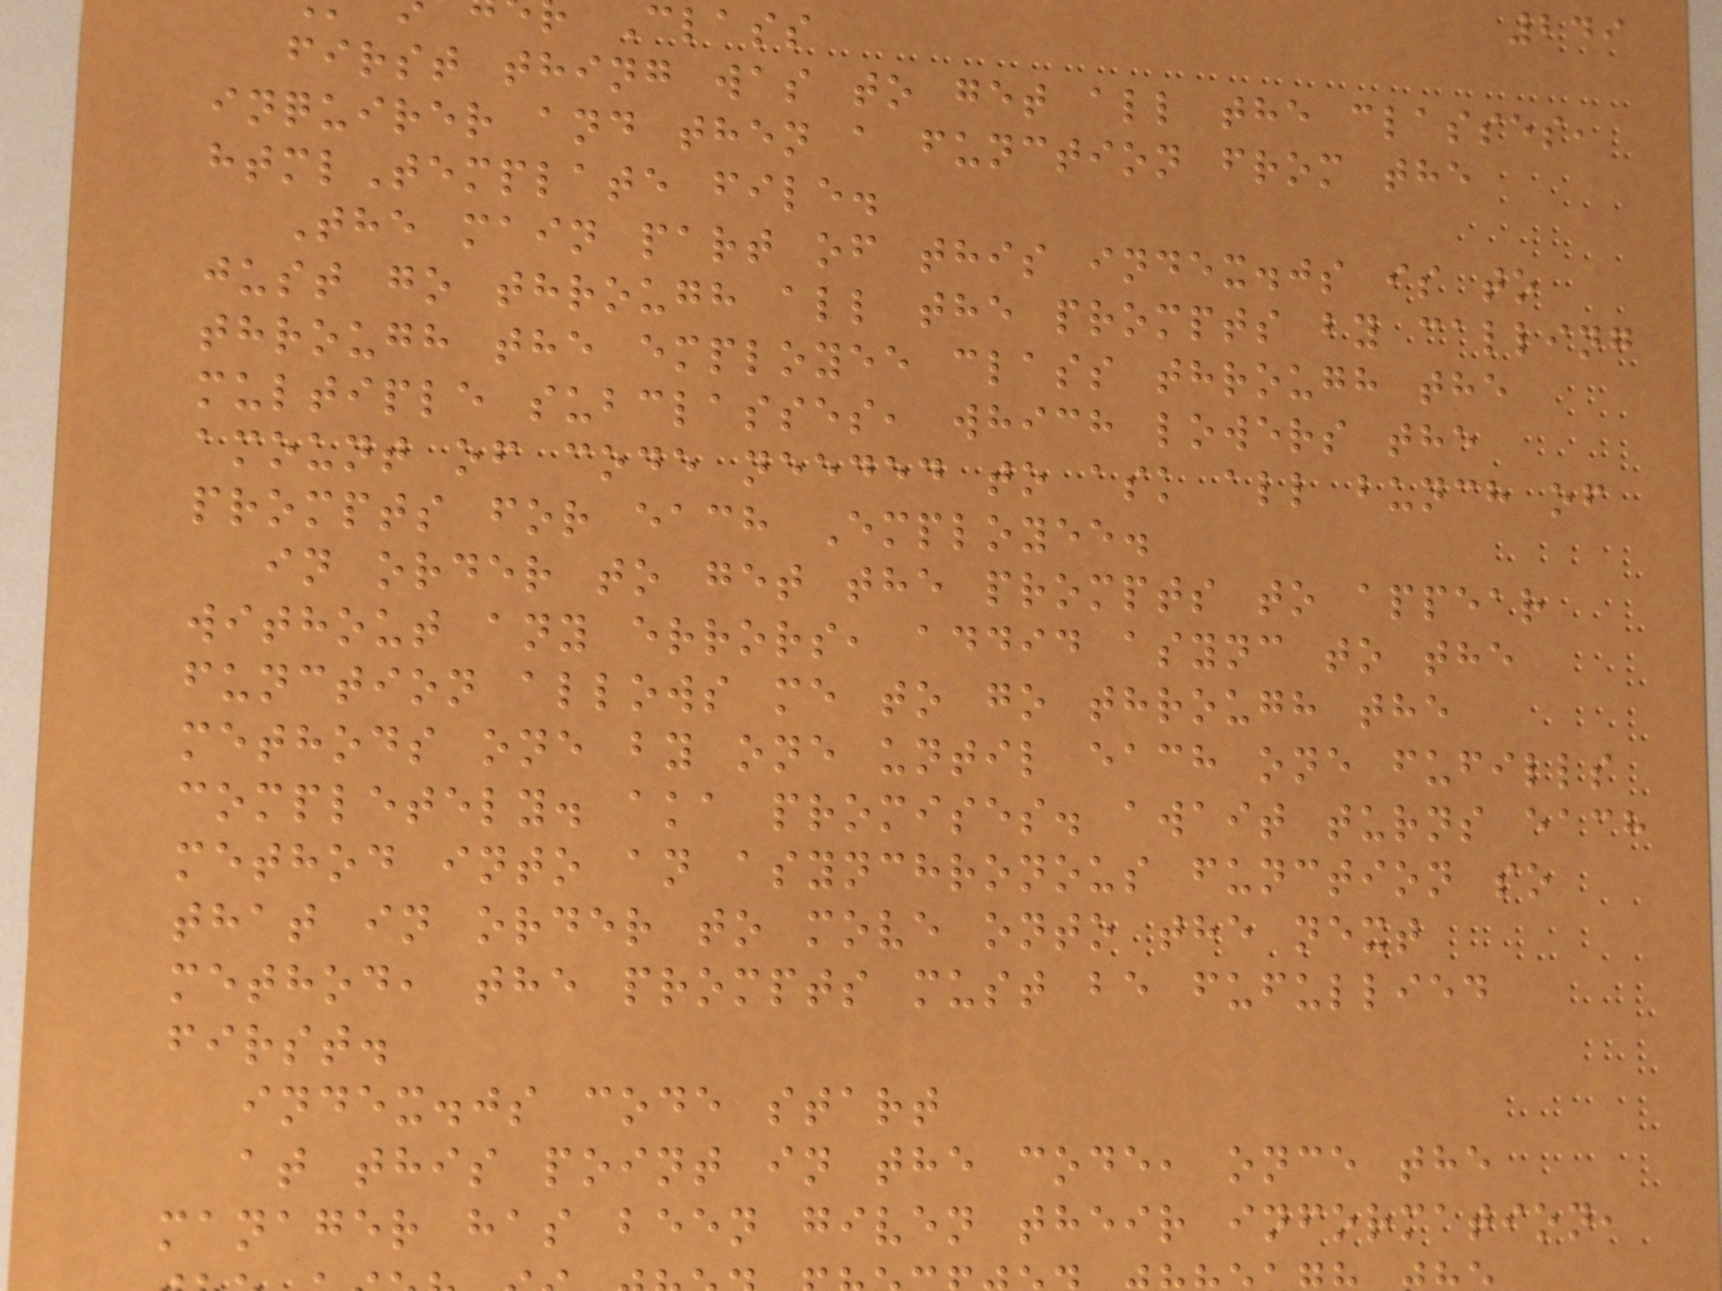249
Class
first thing was to get all the classes,
inquirer and then a function from the
htmlTemplate file.
The main part of this index.js is to
just go through all the prompts by calling
through the employee class through the
multiple subclasses, which lowers the
amount of code needed to ask all bunch of
prompts for each Employee.
in order to get the prompts to appear
without any errors, addid async to the
function allows me to go through the
methods one by one until each one fufills
completely. aka promises. await turns each
method into an asynchronous function so
that in order to move onto the next
method, the prompts must be fufullied
first.
index.js code start
at this point in the code, once the
manager has been given their information,
